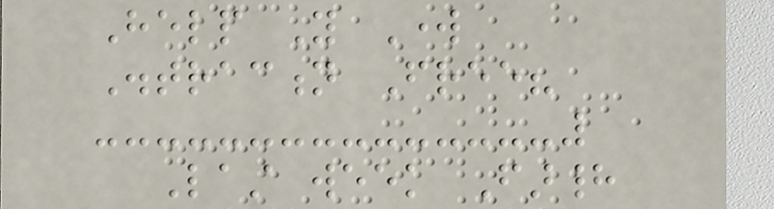Help You Work
Distraction Free?
Last week Farhad
